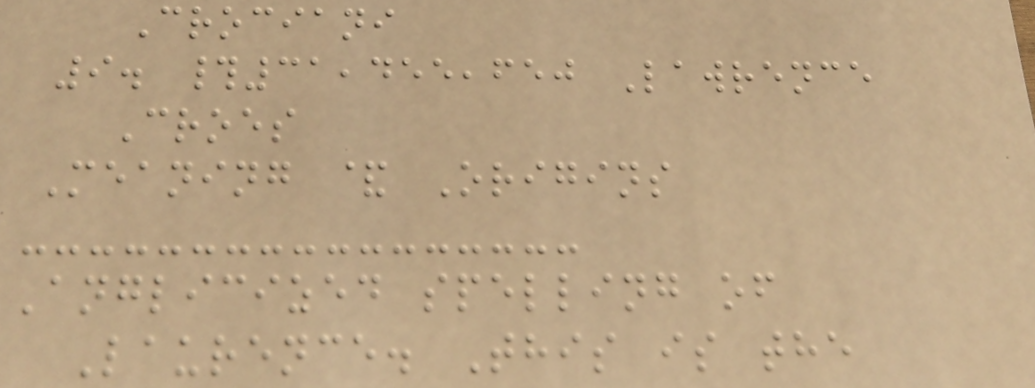Crociani
9. #31,455,650 Lawrence
Croes
Meaning & Origins
Anglicized spelling of
Laurence. This is the
